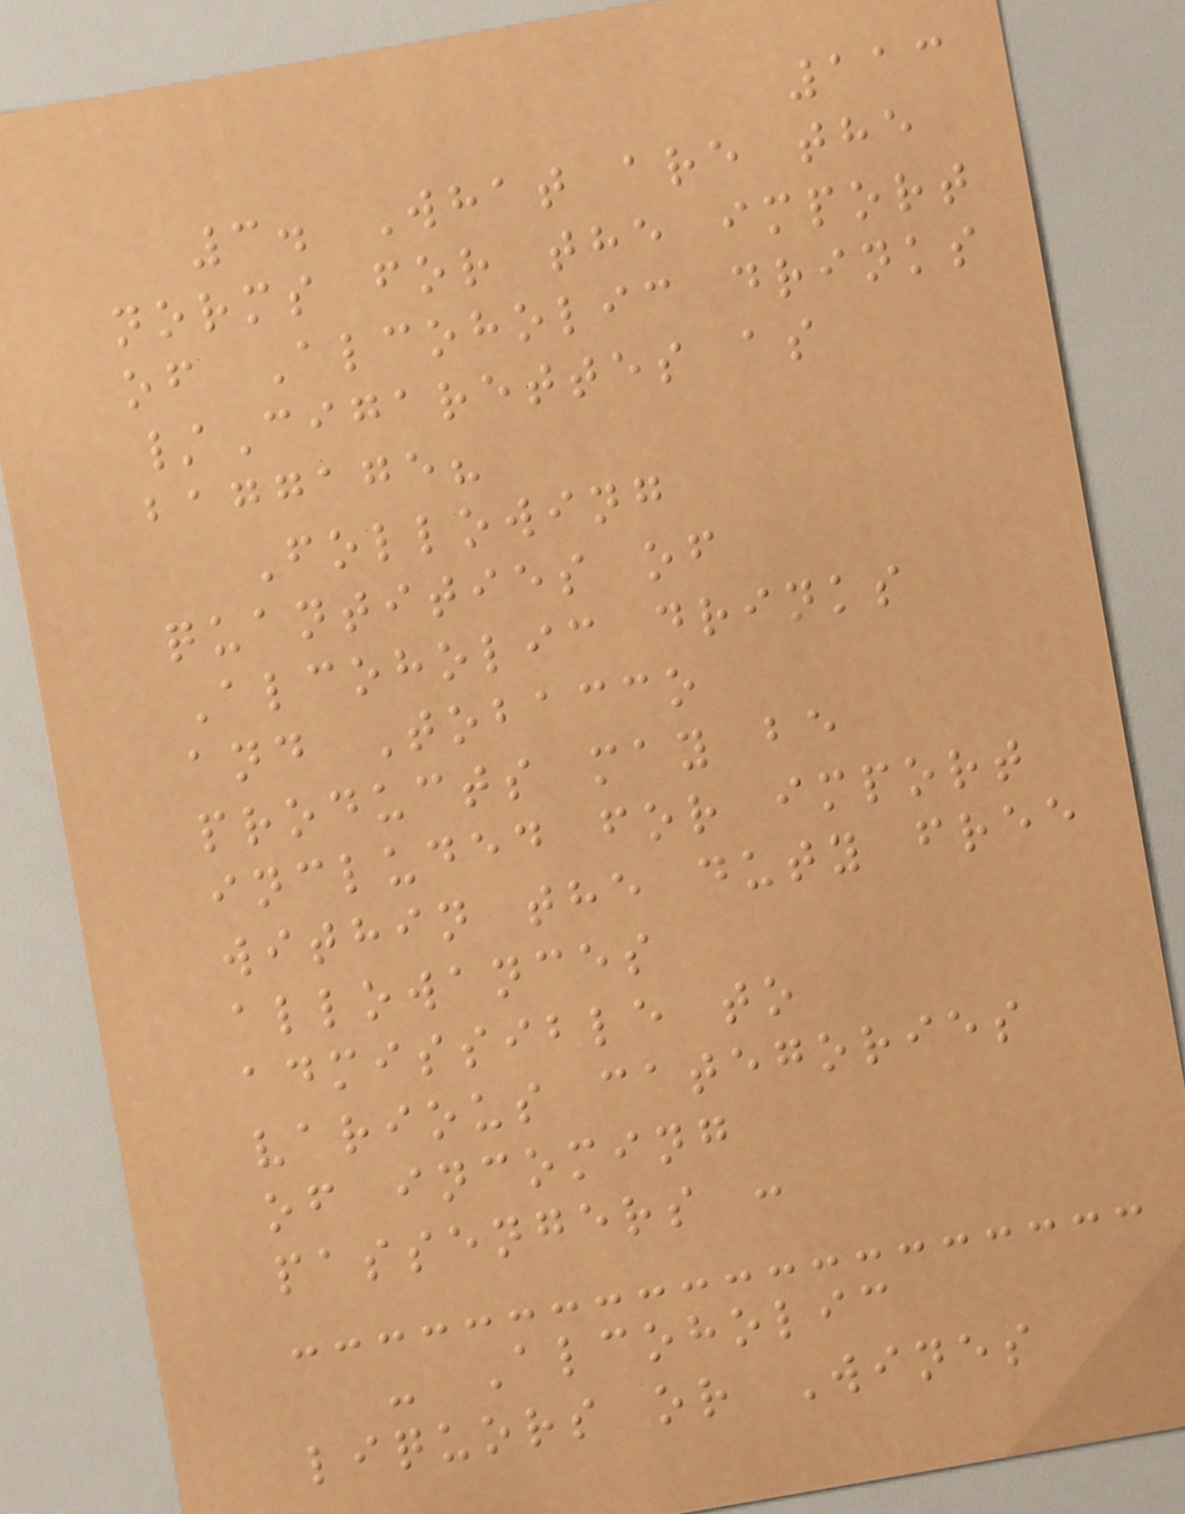113
3. What are the
norms for the import
of Alcoholic drinks
/Cigarettes as
baggage?
Following
quantities of
Alcoholic drinks
and Tobacco
products may be
included for import
within the duty free
allowances
admissible to
various categories
of incoming
passengers :
- Alcoholic
liquors or Wines
